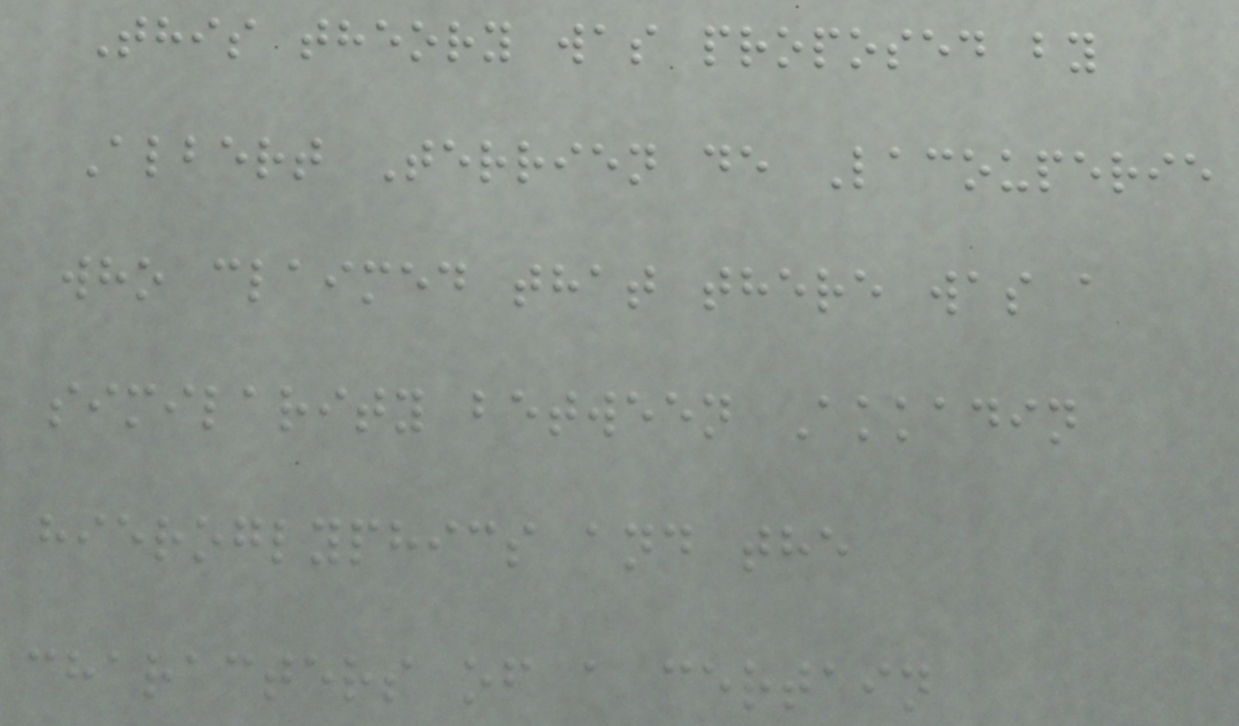This theory was proposed by
Albert Terrien de Lacouperie
who claimed that there was a
similarity between Akkadin
hieroglyphics and the
characters of a certain
